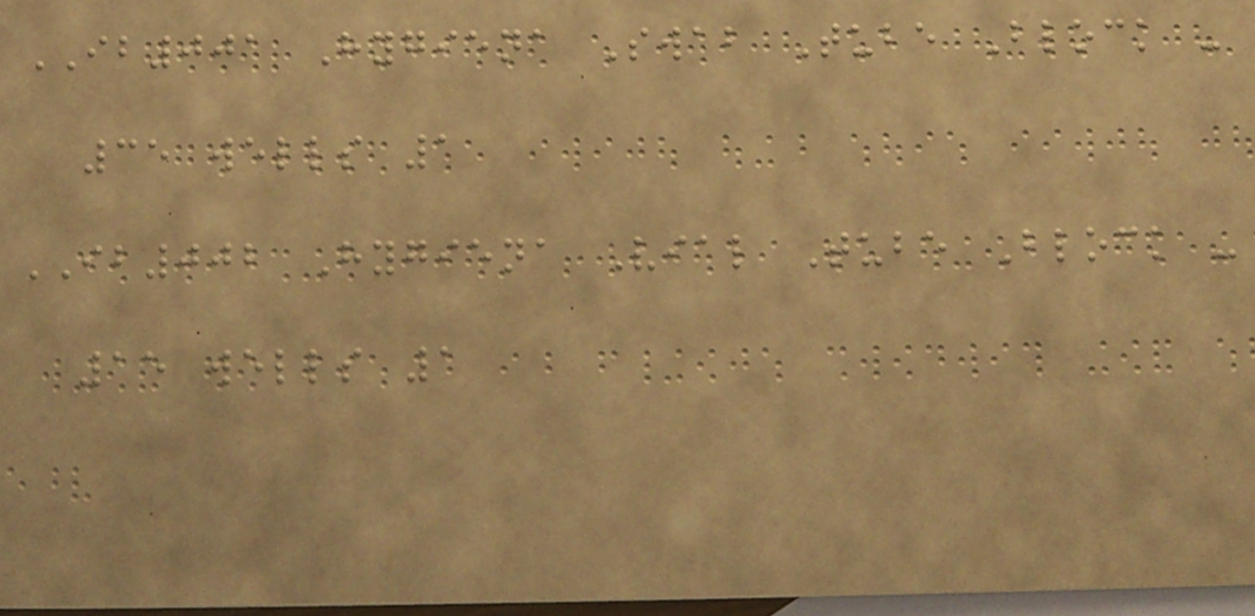IB001 Hygiena Swab Tube Block -
35 wells 1
IB002 Hygiena Vial Tube Block -
15 wells 1
